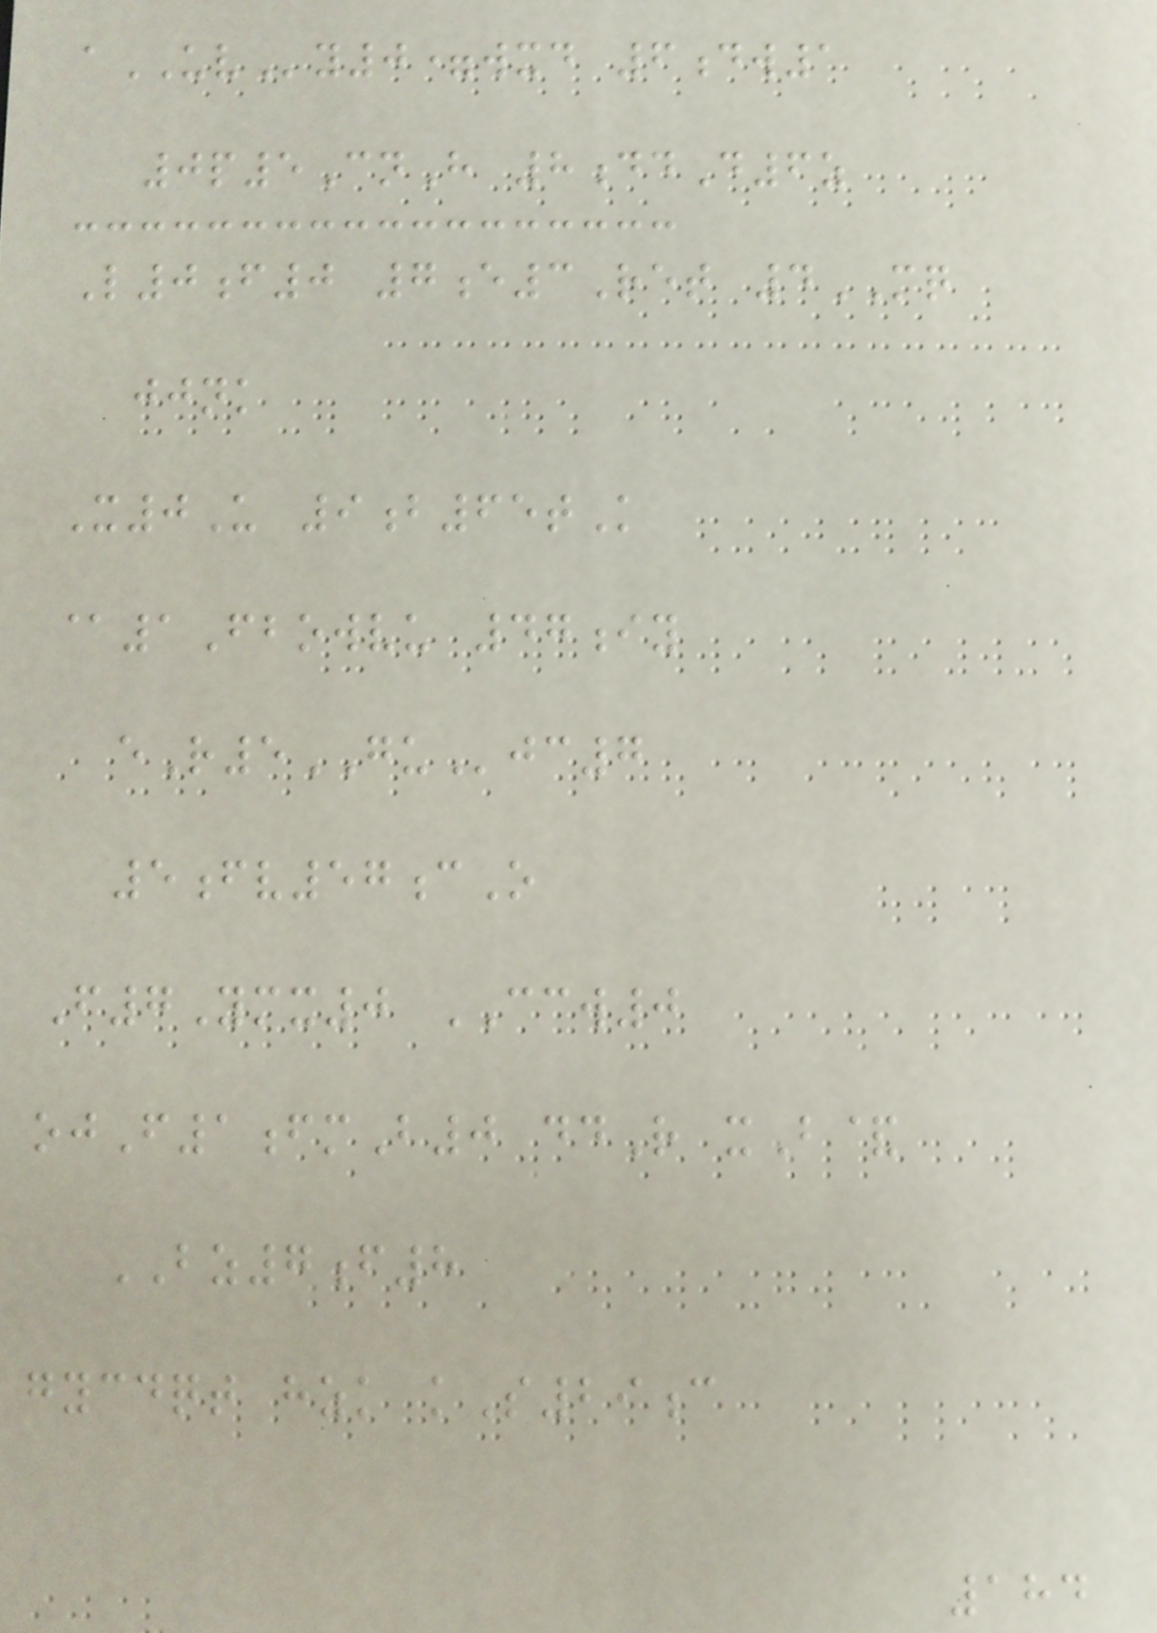aUVy0=wxd 6dw1
0p5CnH 8ddD6z
L0f0 7e3Ret 4MQ
jjnk
X0U 9b65tK
@1Fbowvu 47iy
eR5GUjc7
5fv57cO
F7Ymx0 CCW0
ojF1fmB0 ddR xB&
BZ7f8
gycdqt hzk kS29c
184
